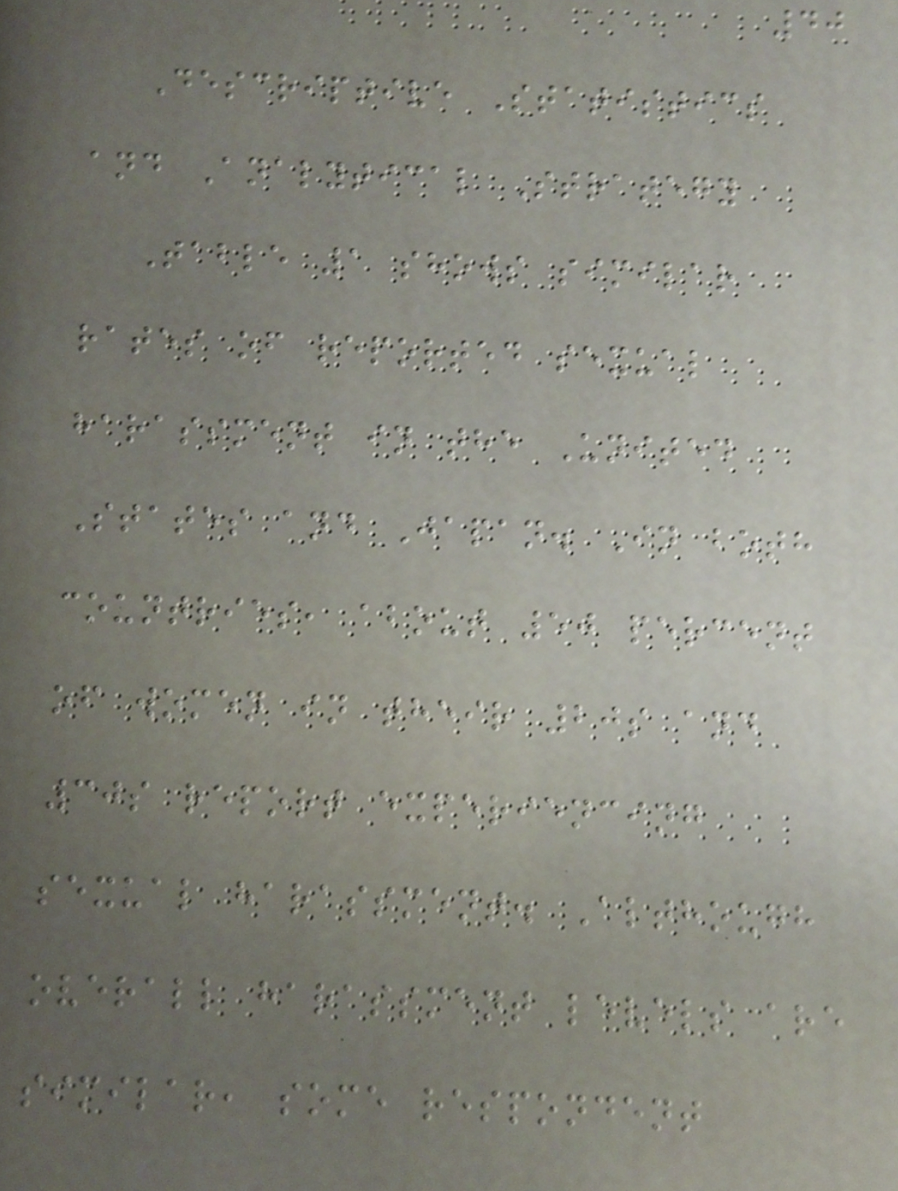40
Descriptive Statistics
and Analytical Strategy
Table 1 shows similar
rates of reported sexual
harassment in the United
States and Japan. In both
countries, about 50 percent
of women in their 20s and
30s report experiencing
sexual harassment. Although
overall harassment levels are
similar, some respondent
